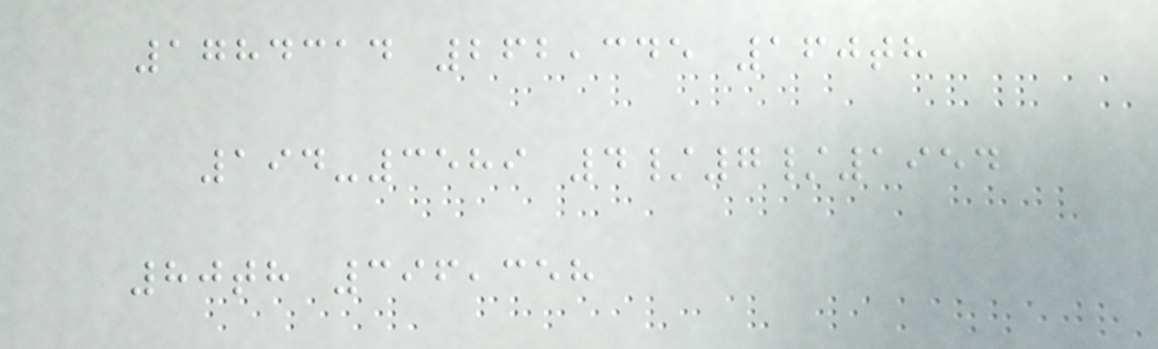1784314 262,345 160th
194-3589 4/7/1954
80th 396,358
